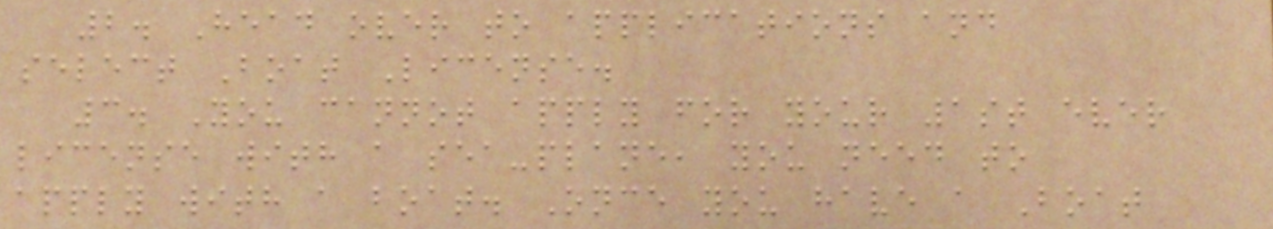2. Head over to applications and
select Boat License.
3. You cannot apply for your 1st ever
license with a sea-plane, you need to
apply with a boat. Once you have a Boat
